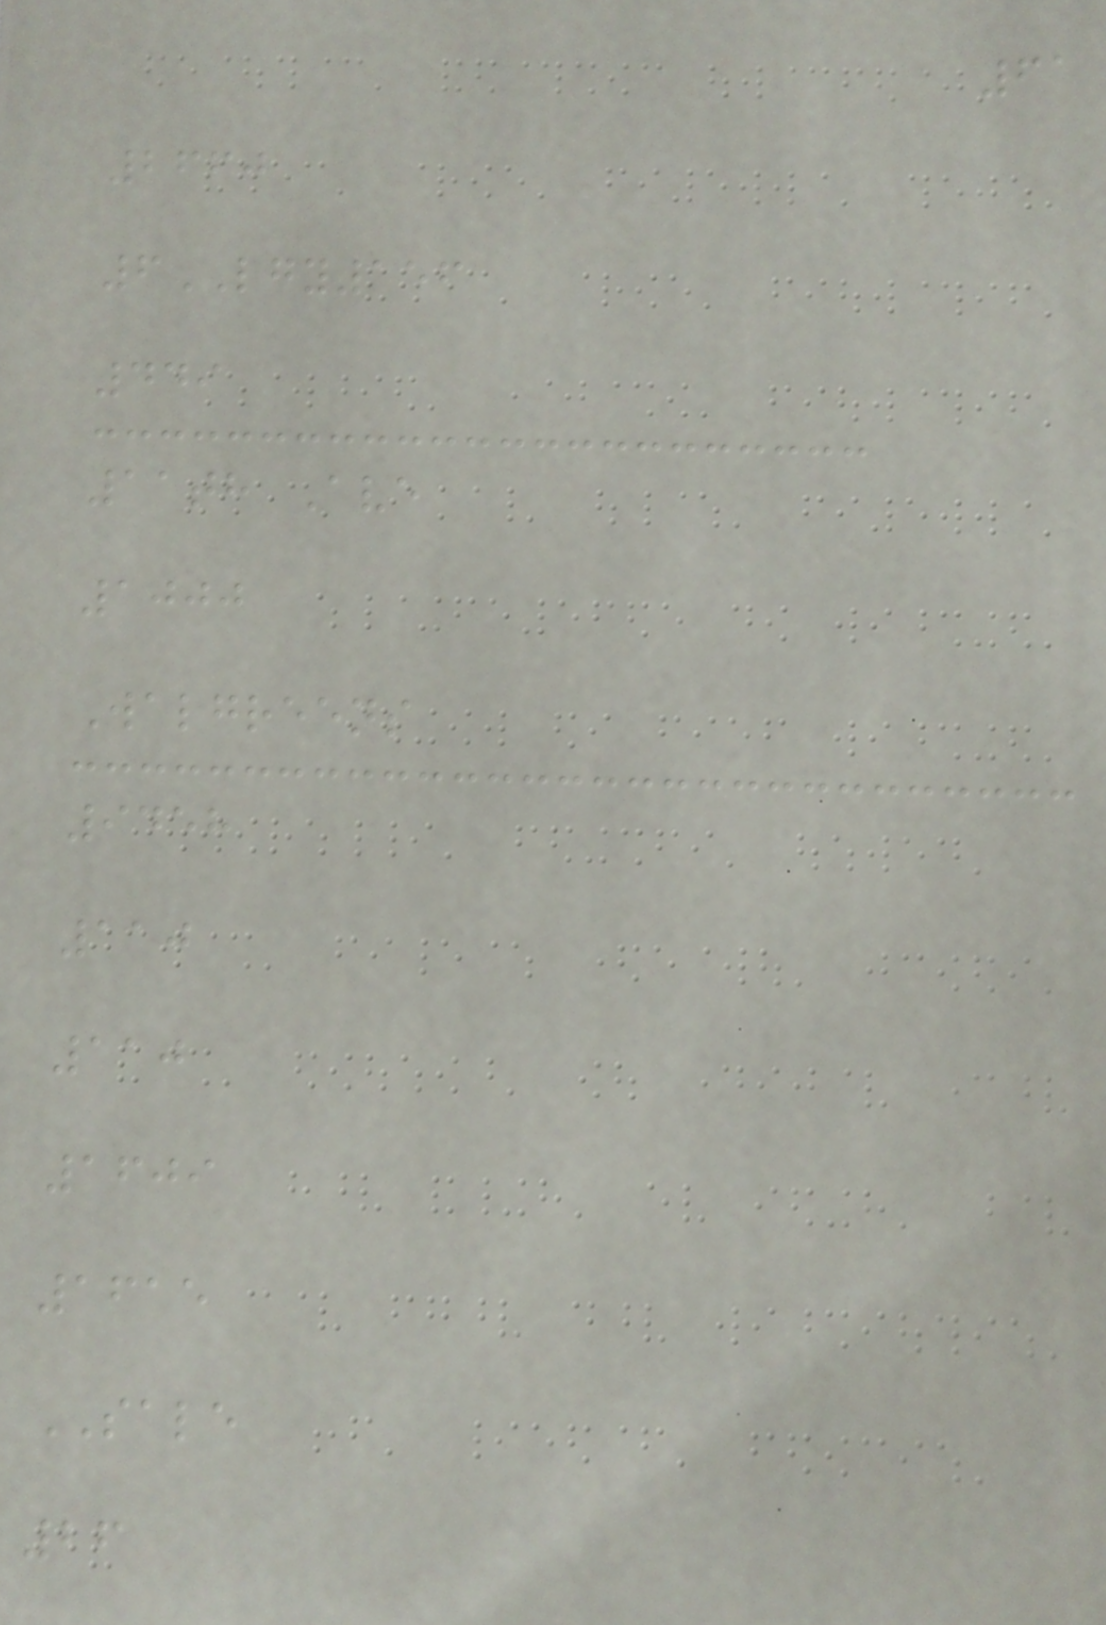61
2660
6LGY156
449
11th Ave
1000
Walgreens
9458
110
110
1609
1615
SALE
26
